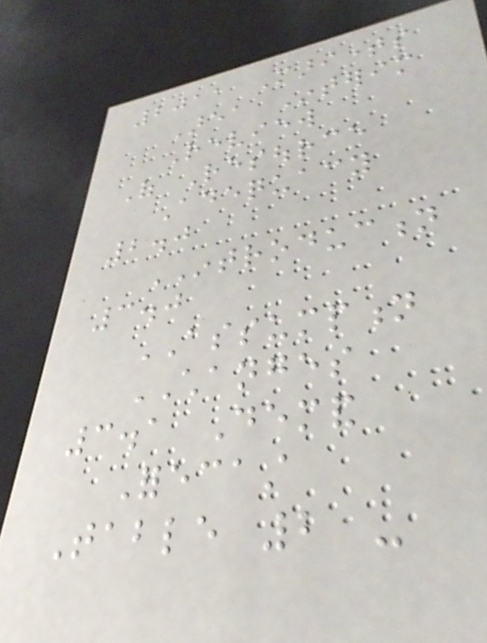2011 Maritimes
Area Interim
Review
Of Resource
Adequacy
2.0
INTRODUCTION
3.0
ASSUMPTION
CHANGES
3.1 Demand
Forecast
Table 2 -
